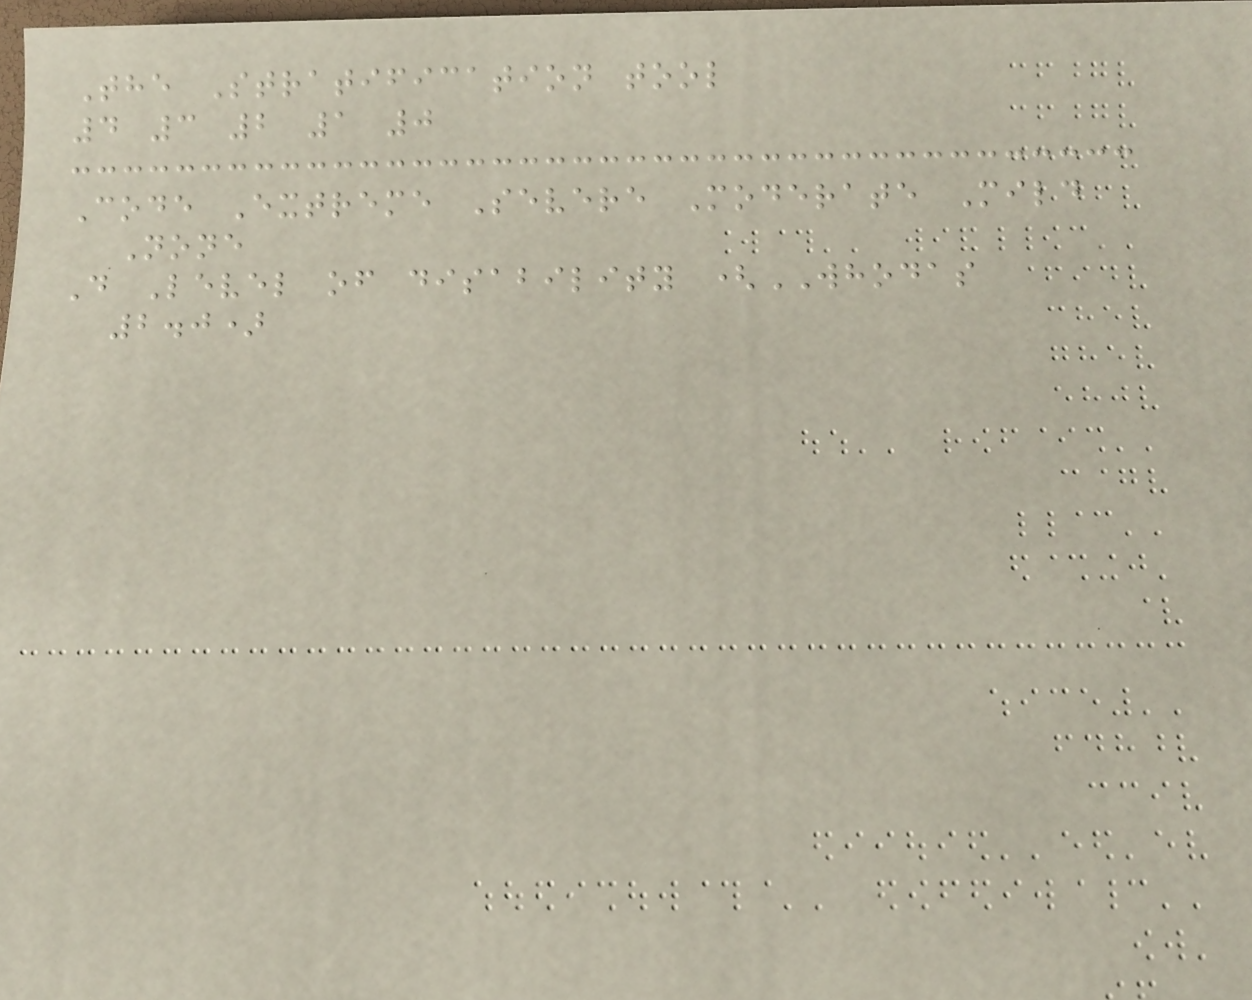The Stratification tool
4 3 2 1 0
Code Extreme Severe Moderate Mild
None
D Level of disability (WHODAS
2.0)
